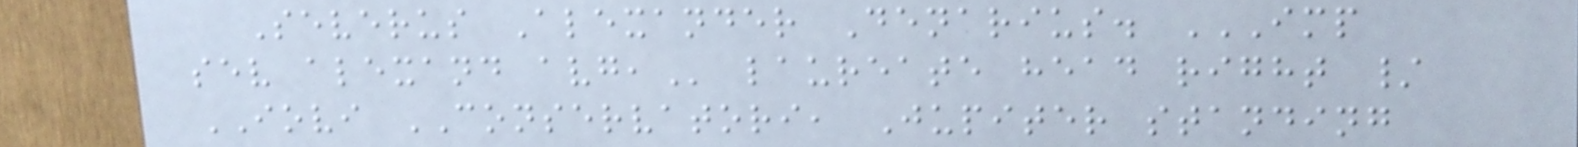Severus Alexander Denarius. IMP
SEV ALEXAND AVG, laureate head right /
IOVI CONSERVATORI, Jupiter standing
